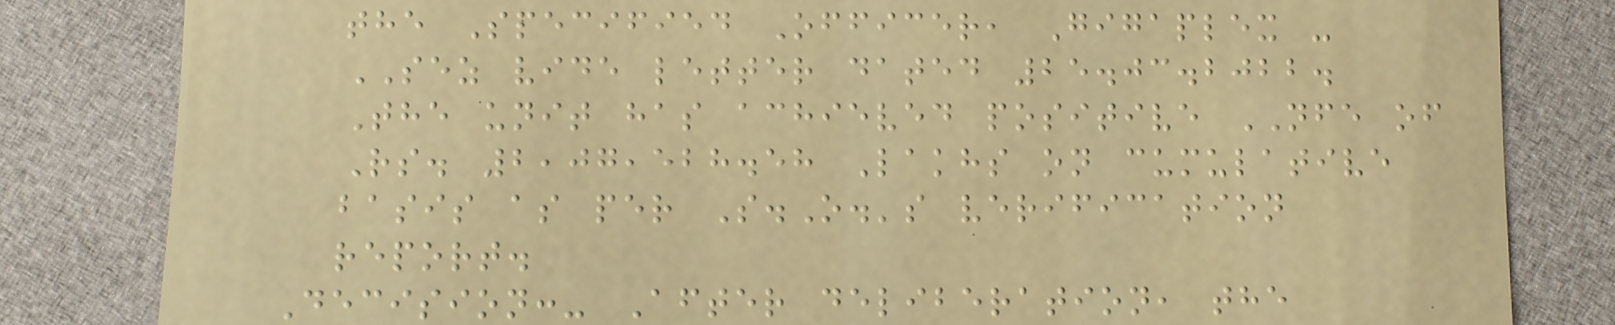the Specified Officer, Gigaplex -
SEZ vide letter dated 25.03.2022.
The unit has achieved positive NFE of
Rs. 2,07,528.58 Lakhs on cumulative
basis as per S.O.'s verification
report.
Decision:- After deliberation, the
